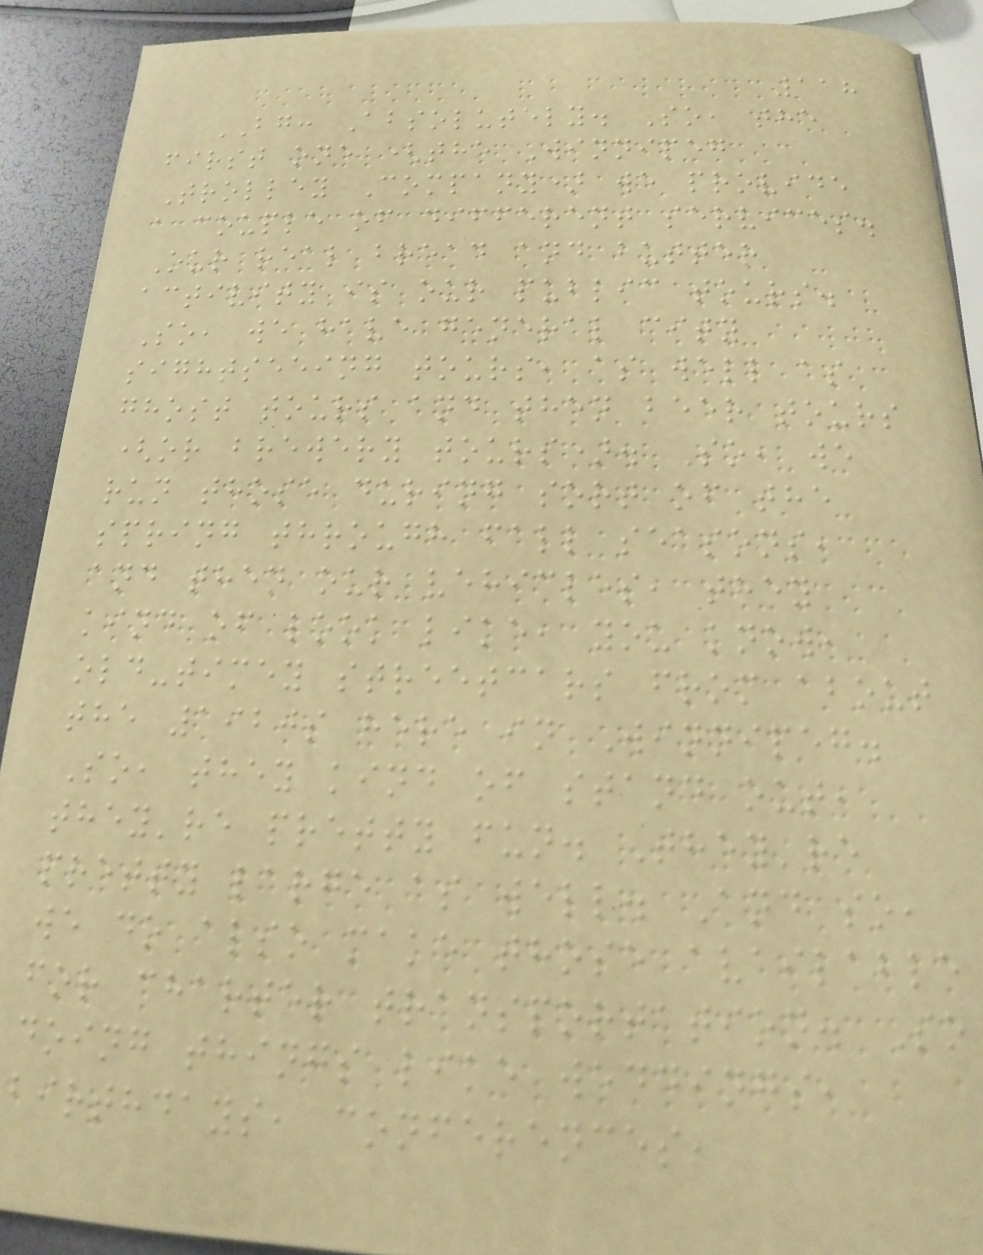118
BG: Absolutely. So, the
first one (the Winnipeg
Trolley Company) we provide
a couple of different services.
Our real bread and butter
activity is our public tours.
So, we have general city
sightseeing tours, as well as
ghost tours and then beer tours
(or brewery tours). So, we
run those during sort of the
spring through fall seasons,
and then our vehicles, they
kind of look like, you know,
old-timey streetcars from about
the 1920s here in Winnipeg.
So, they kind of stand out,
they're pretty fun. They're
pretty large as well. And so,
we do also make those available
for charter transportation. So
doing things like weddings,
birthdays, conferences,
